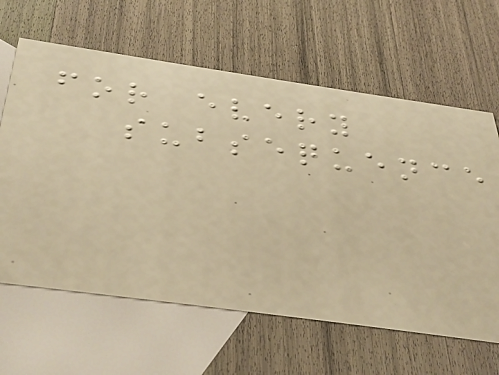for every
subsequence
